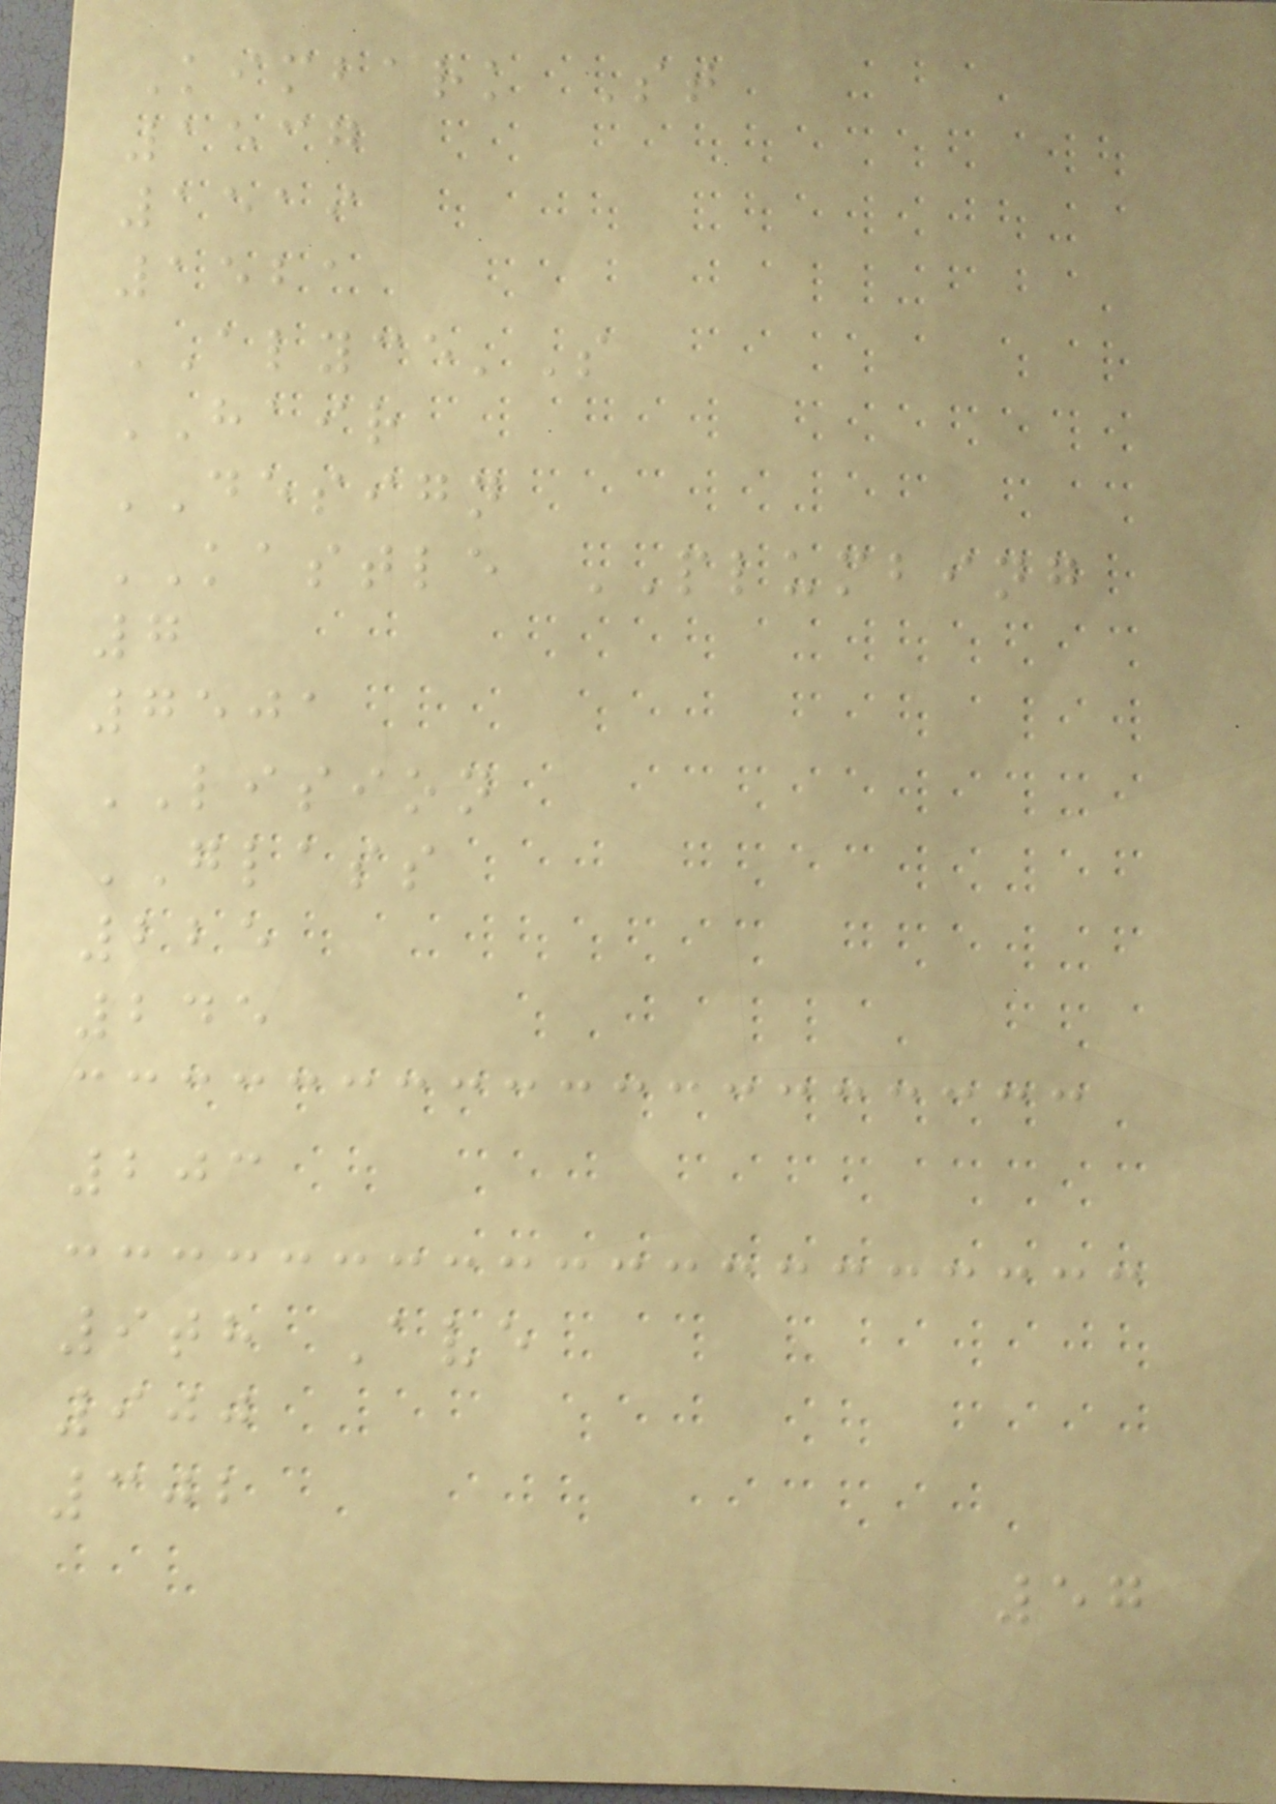Kimbark St
1537
1519
1521
ALYCE'S
HAIR
DESIGN
KASTLE PLUMBING
7
7501
LISION
GLASS
225
245
203
9th Ave
900
302
57
